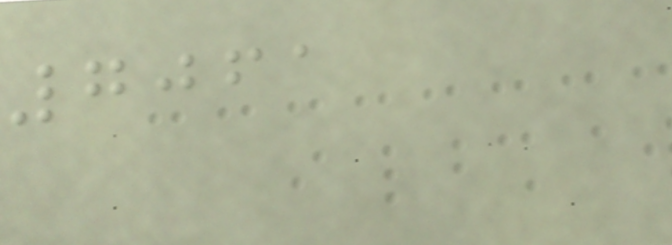7061
